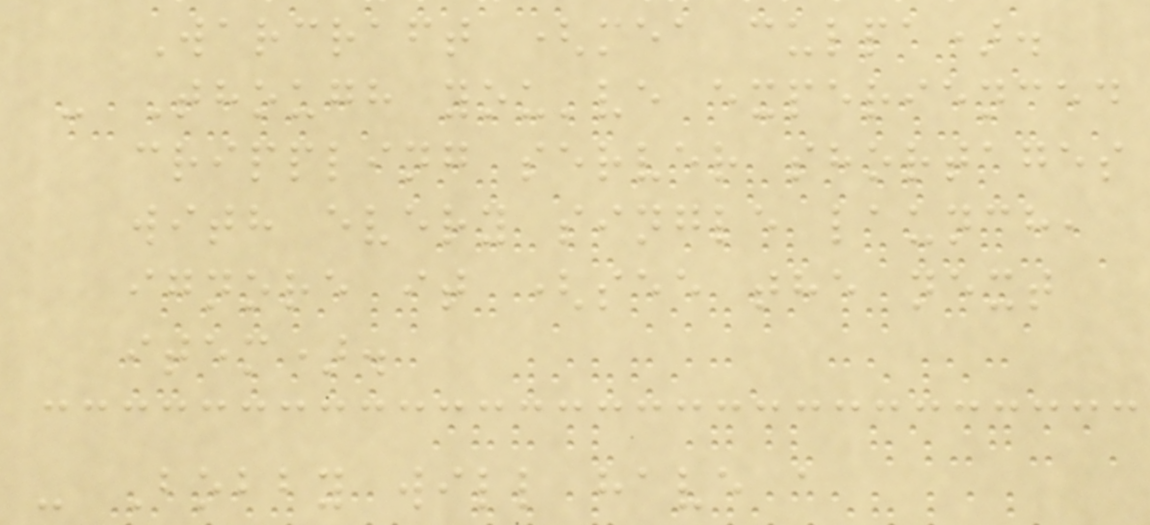Warcraft (mea culpa).
- Though you've experienced
crippling server shortages
with every single launch,
ignore it (see the next
item).
- Bobby will have a
